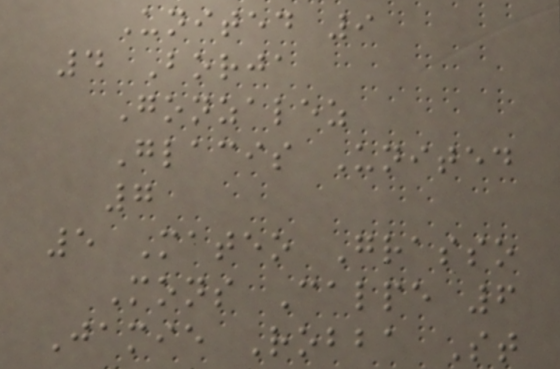United 9
4 Borja
Gonzalez
Glacis United
7
5 Mateo Grasso
Mons Calpe 6
Jamie Robba St
